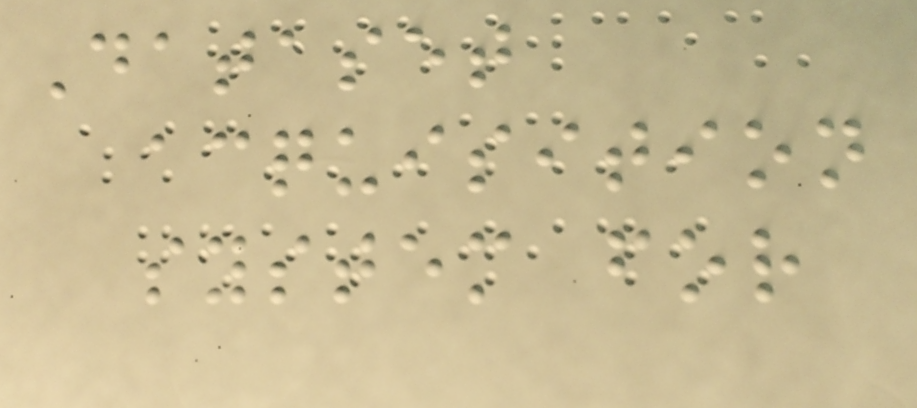Dataset
acquisition
system for
